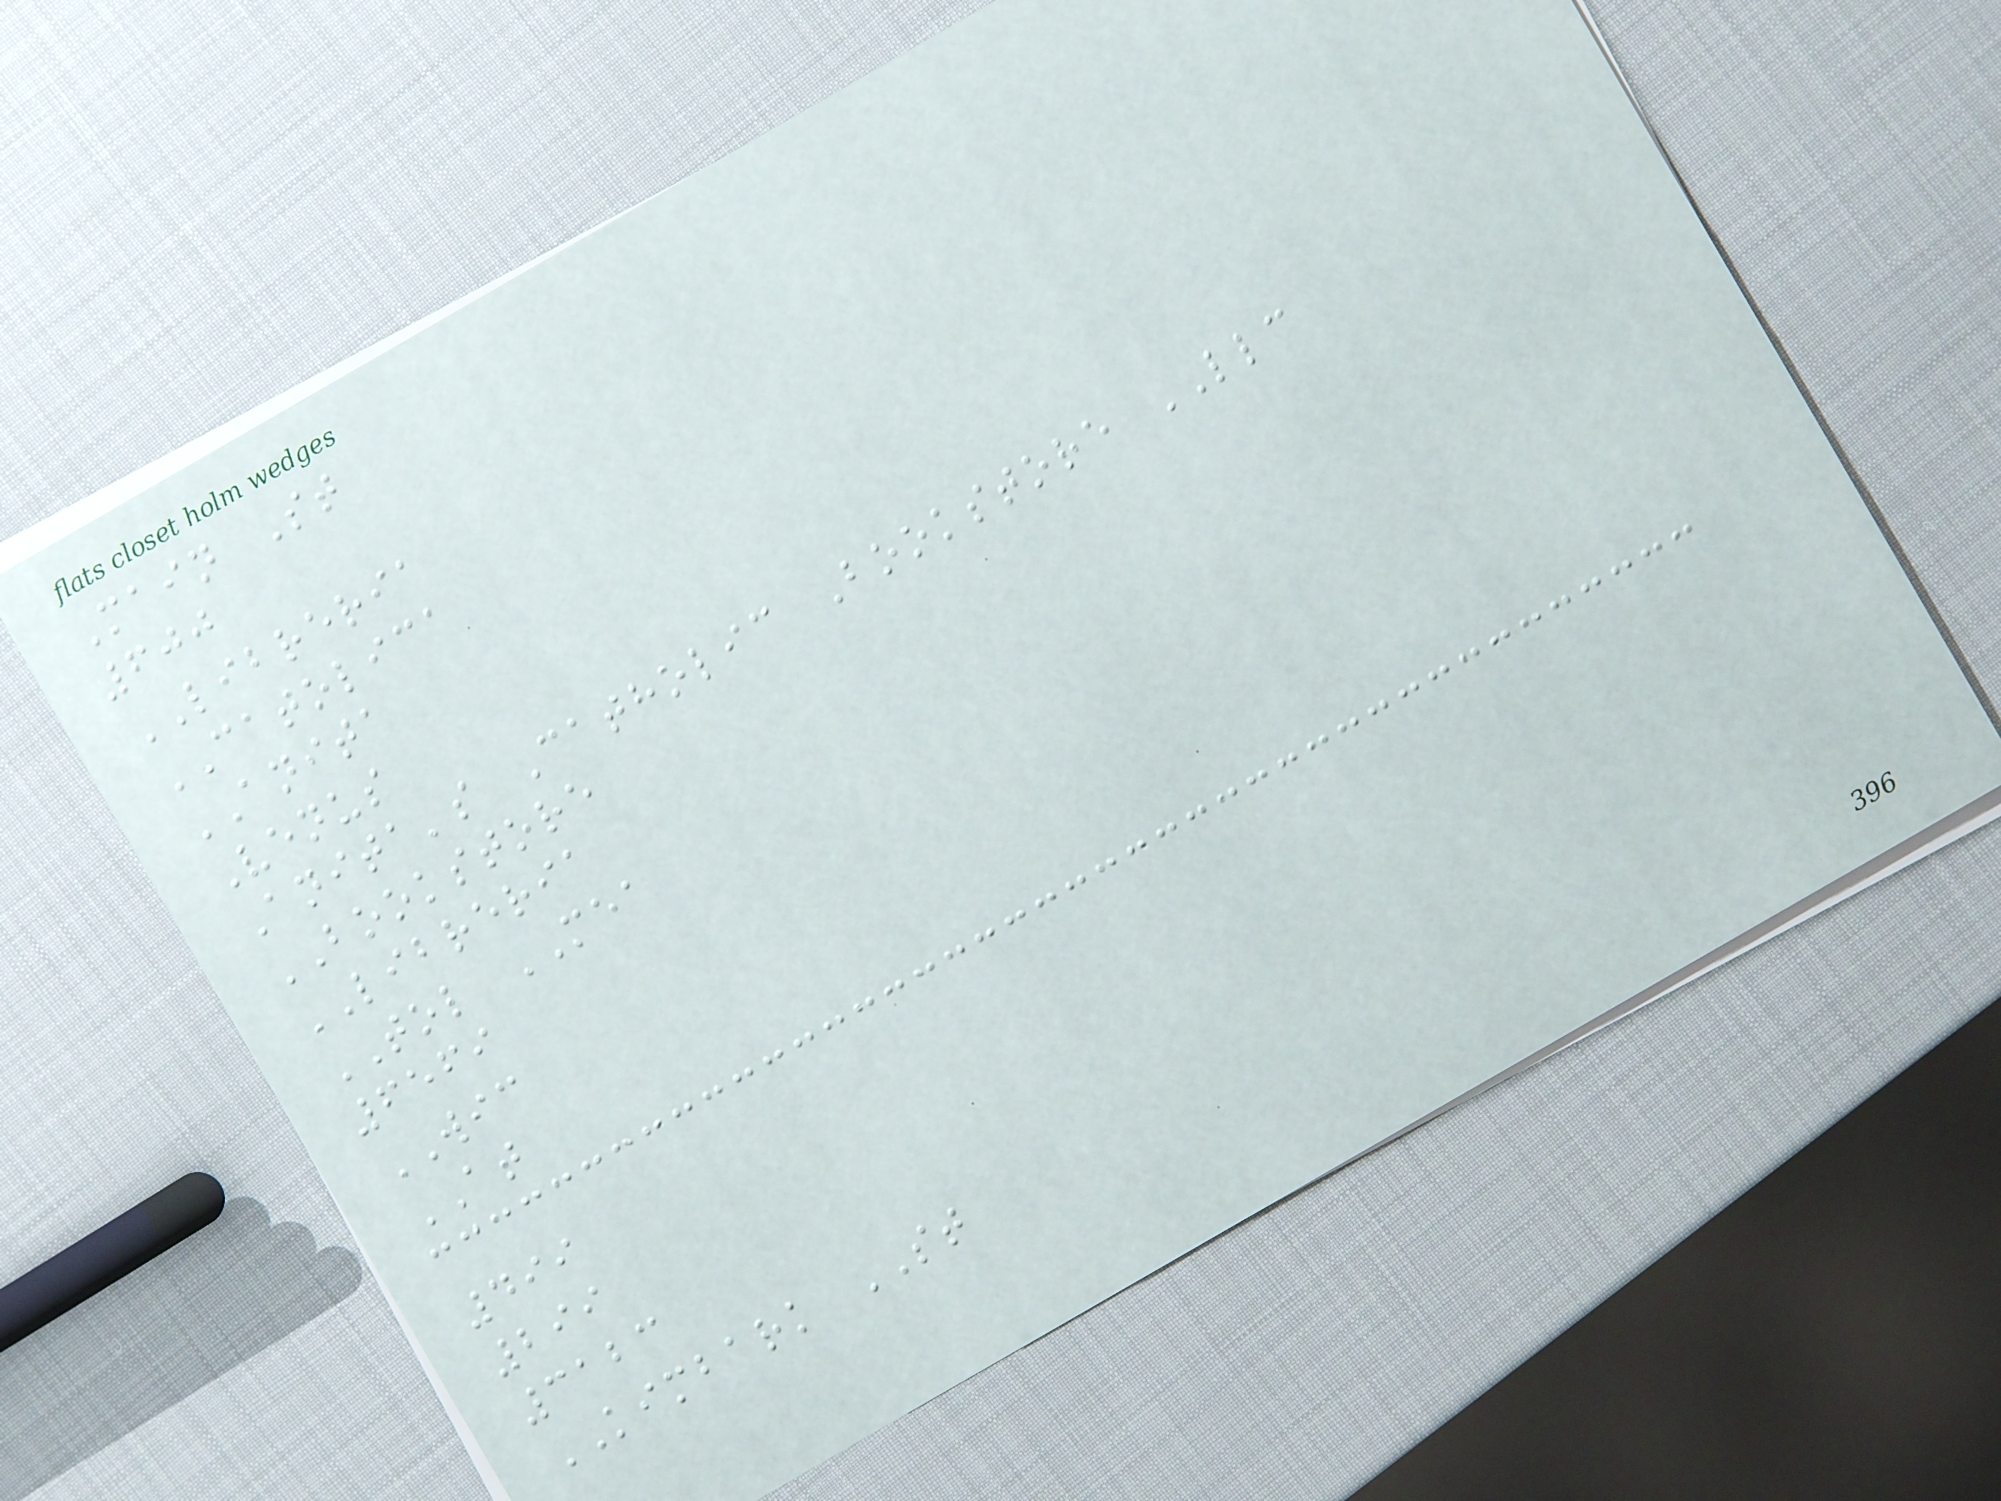Main St
600
LIBRERIA
CATOLICA
ANITA
Venus
Anita's Catholic Bookstore LLC
BOOKSTORE
LIBRERIA
TOL MEA
6569
WIC
AT
499
299
3123
KIMBARK ST
